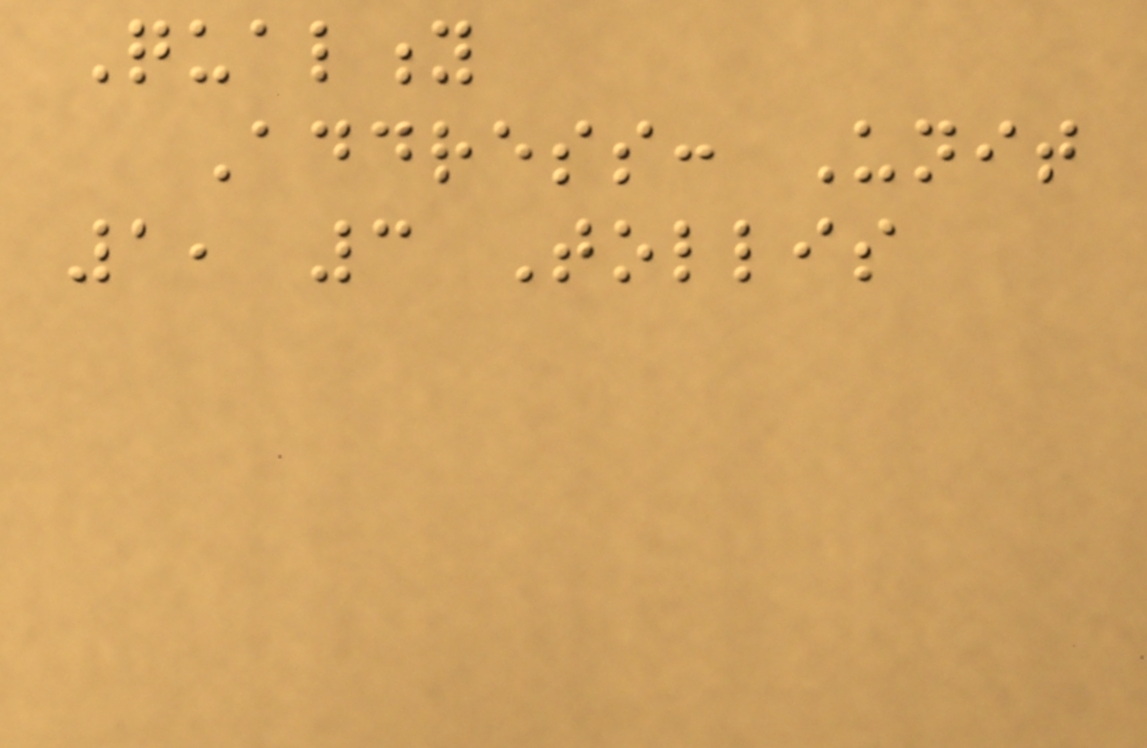Quality
Address: Unit
1, 3 Tollis
